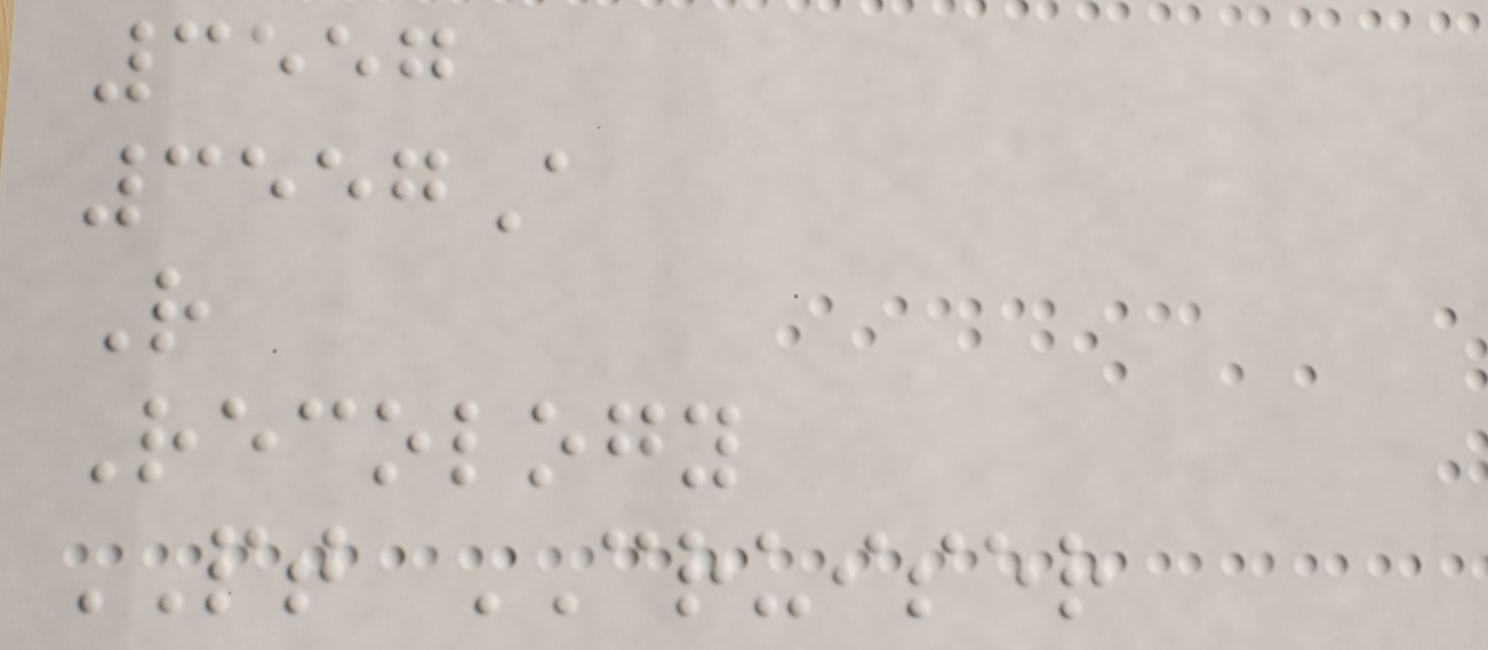3557
3557A
R
Recology
PT CRUISER
